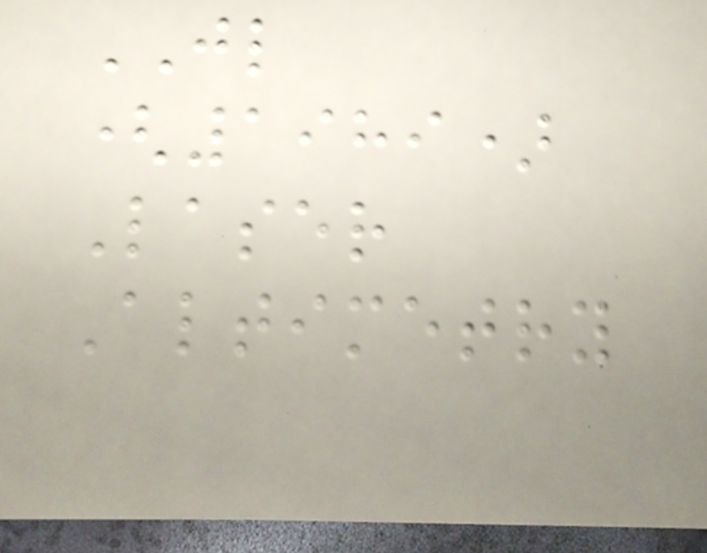JL
(1989)
Laser
Altimetry
